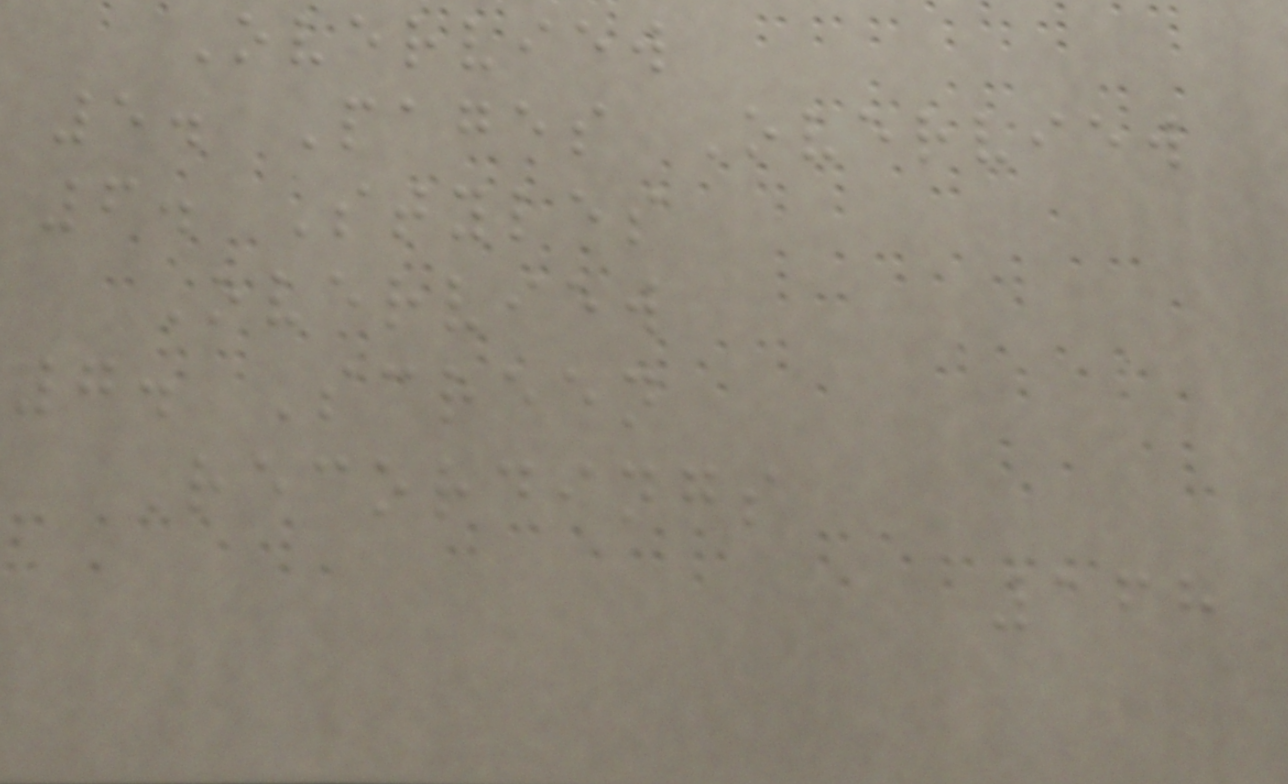Overview
5. Pages Overview
6. Styles
Overview
7. Screen
Recordings
168
